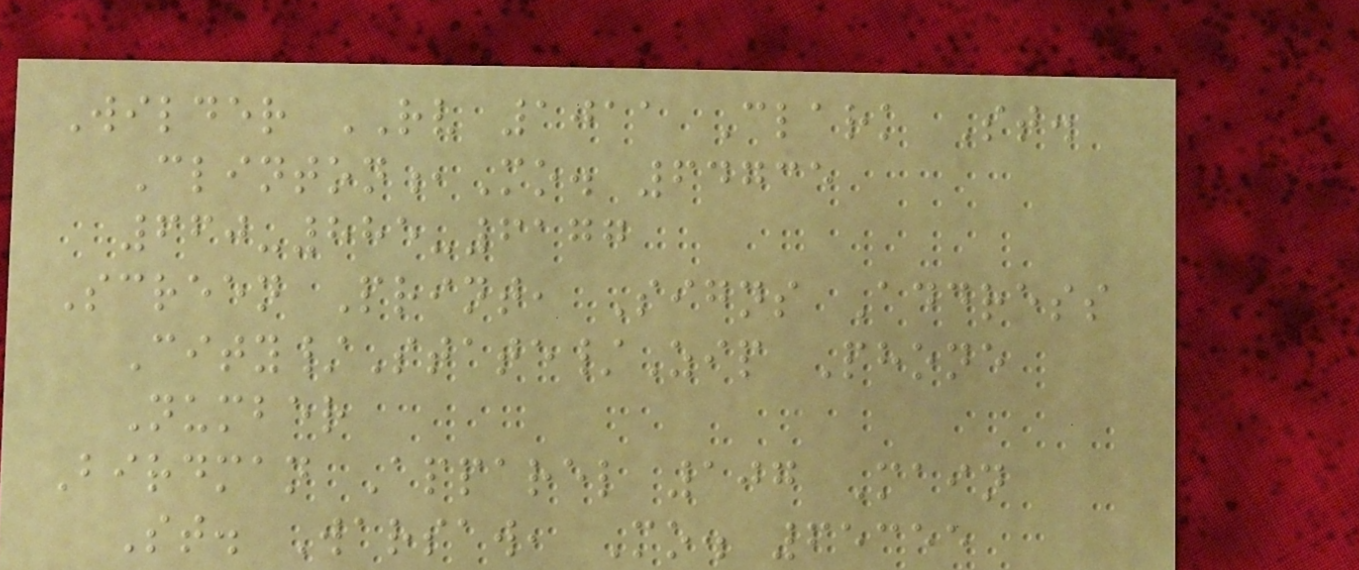Wilder RV 1011 Clark St.
Clinton,Mo. 64735
660-885-6177
Screen Print, Signs Address
City/State/Zip Phone
Number
Birdman Apparel 107 Main
St. Warsaw, Mo. 65355
